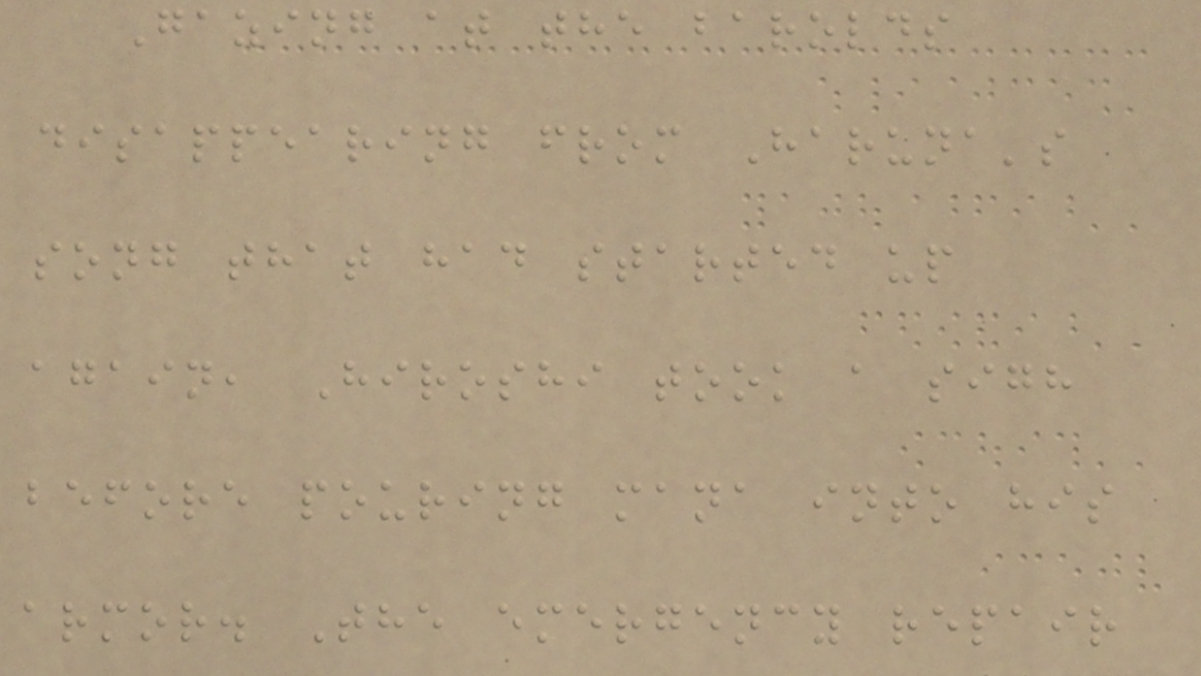Gazing at the barolds
disappearing from Haruna's
song that had started up
again, Hiroshi took a sigh
before pouring mana into his
armor. The emergency repair
